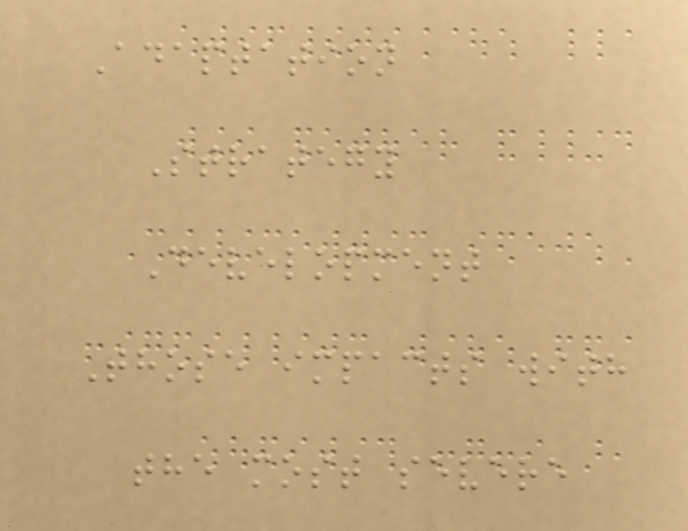Adaptation
Strategy
Development
Those impacts with
the most severe
